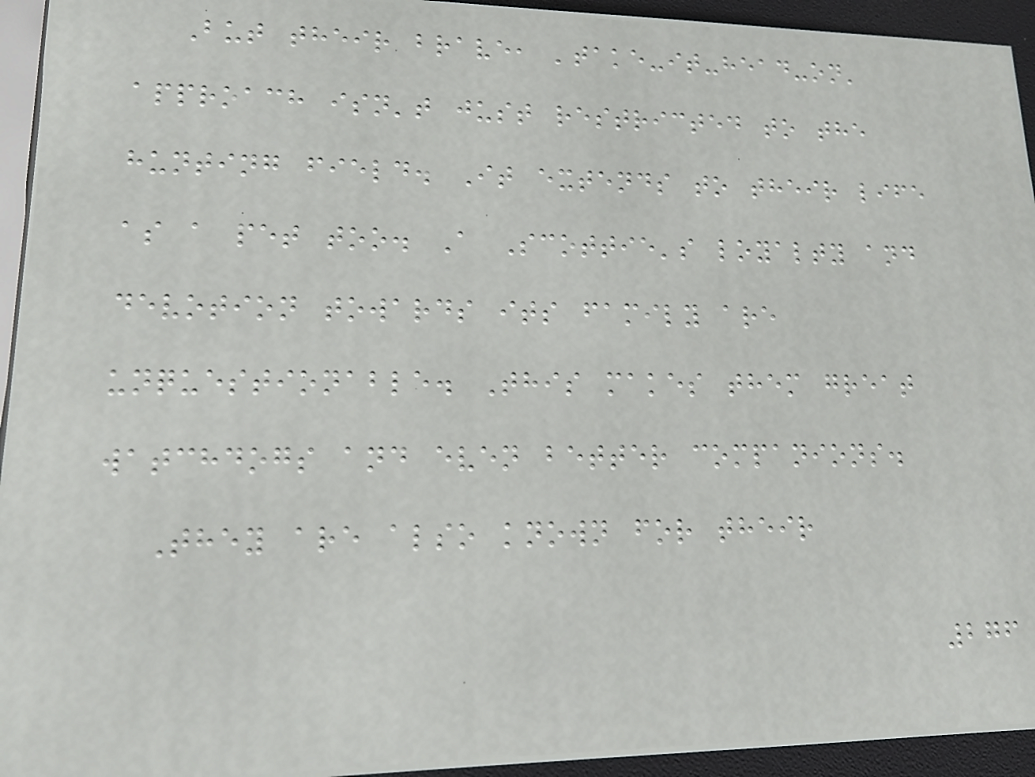But their brave, 'take-it-head-on'
approach isn't just restricted to the
hunting field. It extends to their life
as a pet too. A Scottie's loyalty and
devotion towards its family are
unquestionable. This makes them great
watchdogs and even better companions.
They are also known for their
276
